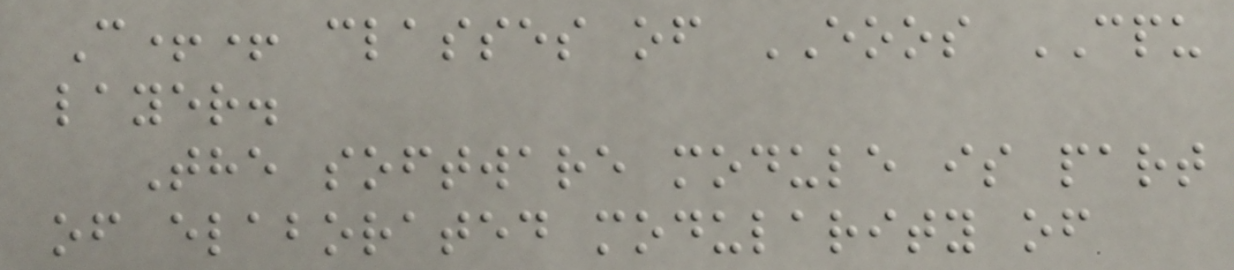C++ classes of EOOS CPU
layer.
The software module is part
of elaborated modularity of
